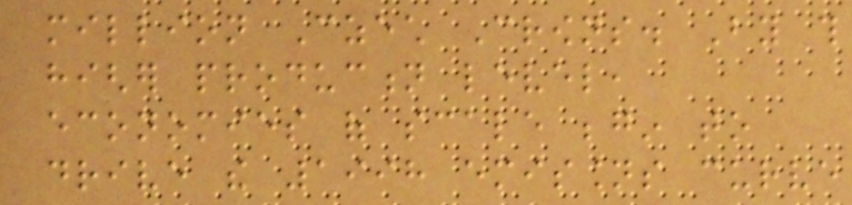million Czech Crowns. By this
higher production level,
economies of scale begin to
drive the 1998 emissions curve
